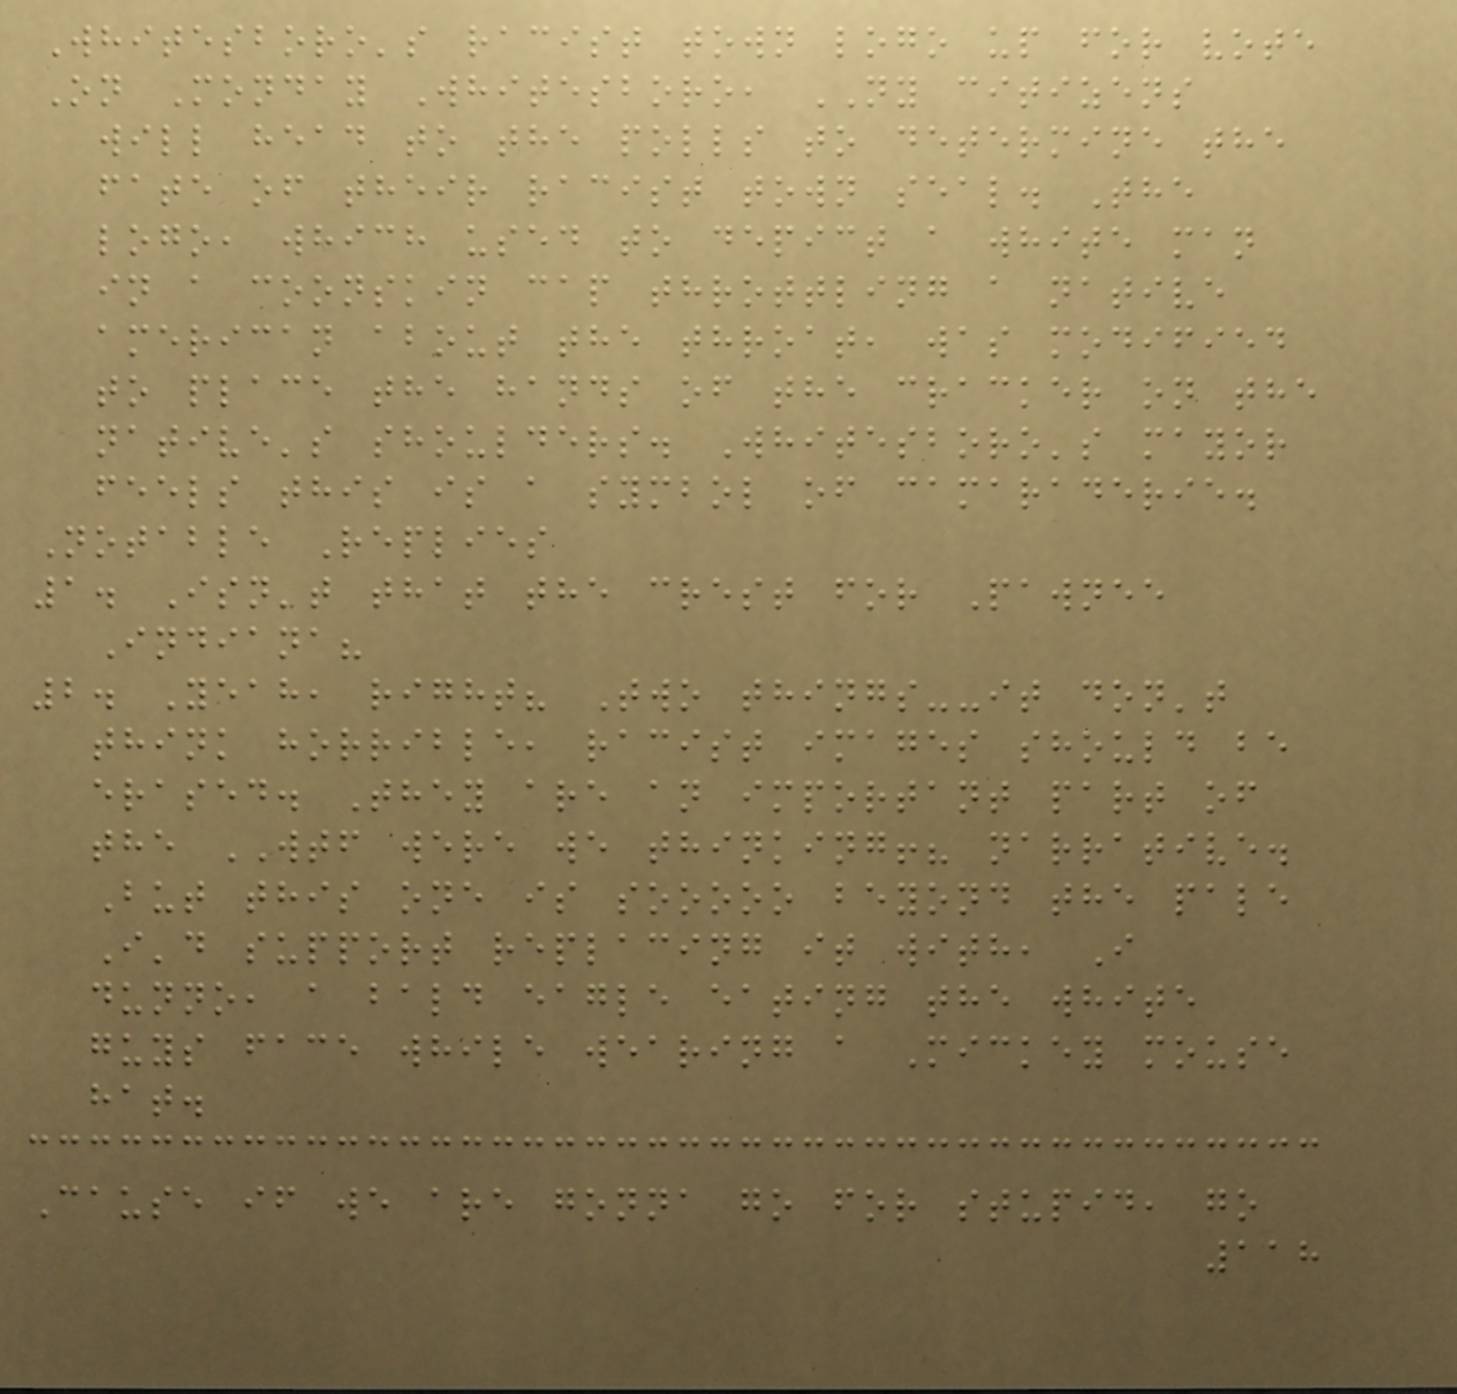Whitesboro's racist town logo up for vote
On Monday Whitesboro, NY citizens
will head to the polls to determine the
fate of their racist town seal. The
logo, which used to depict a white man
in a coonskin cap throttling a native
american about the throat, was modified
to place the hands of the cracker on the
native's shoulders. Whitesboro's mayor
feels this is a symbol of camaraderie.
Notable Replies
1. Isn't that the crest for Pawnee
Indiana?
2. Yeah, right? Two things--it don't
think horrible, racist images should be
erased. They are an important part of
the WTF were we thinking!? narrative.
But this one is sooooo beyond the pale
I'd support replacing it with, I
dunno, a bald eagle eating the white
guys face while wearing a Mickey mouse
hat.
Cause if we are gonna go for stupid, go
118
